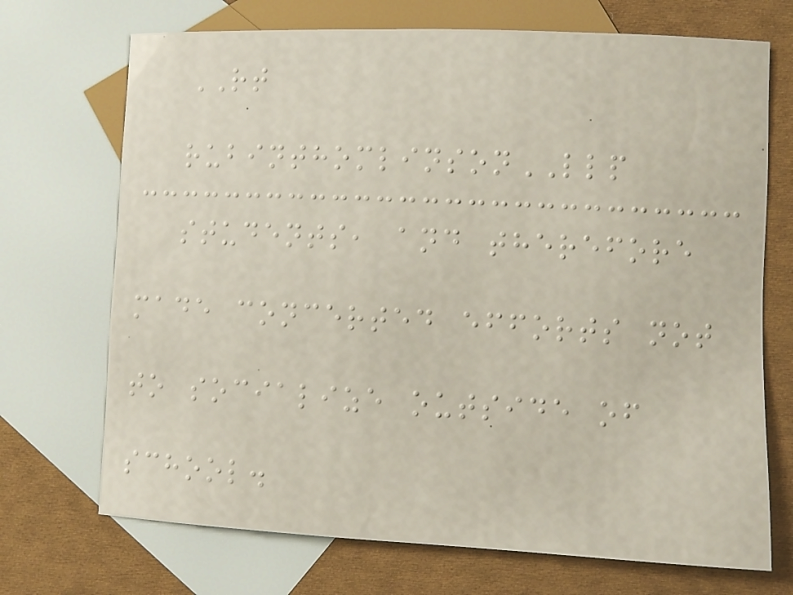RT
rubinthomlinsonLLP
students, and therefore
made concerted efforts not
to socialize outside of
school.
